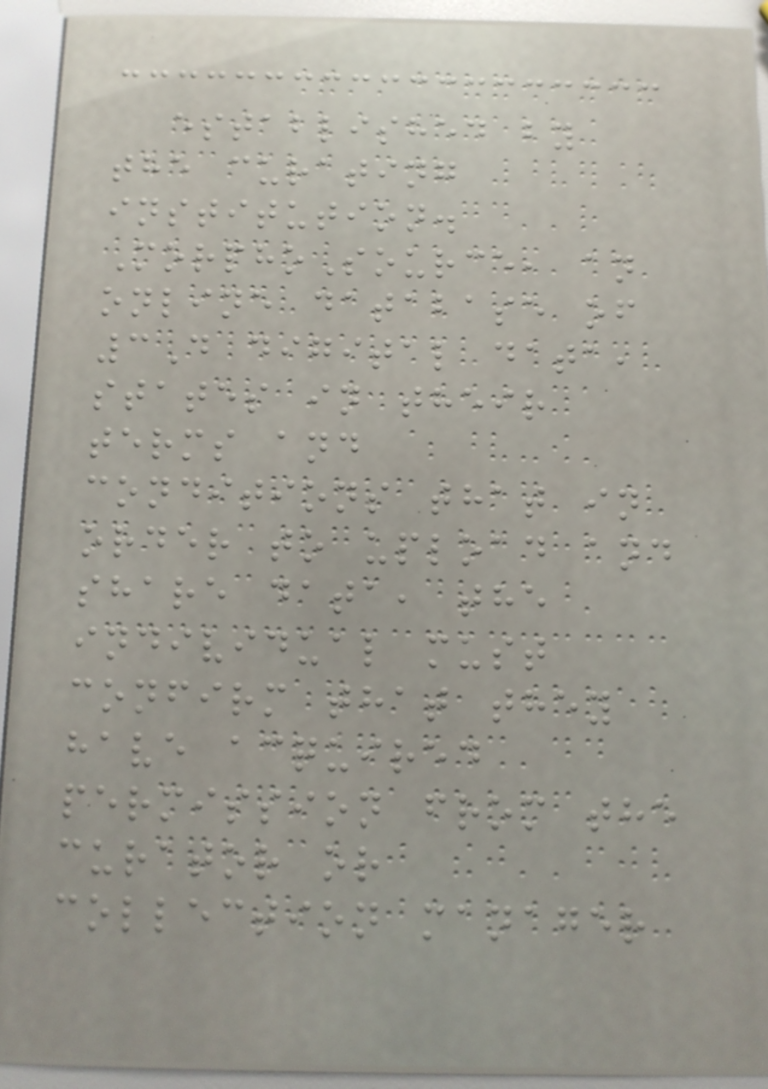established by
the curating
institution.
MorphoSource, an
online database of
3D digital data,
states in their
terms and
conditions that in
order to upload and
share data, the
individual must
confirm that they
have acquired
permission from the
curator or
collection manager
